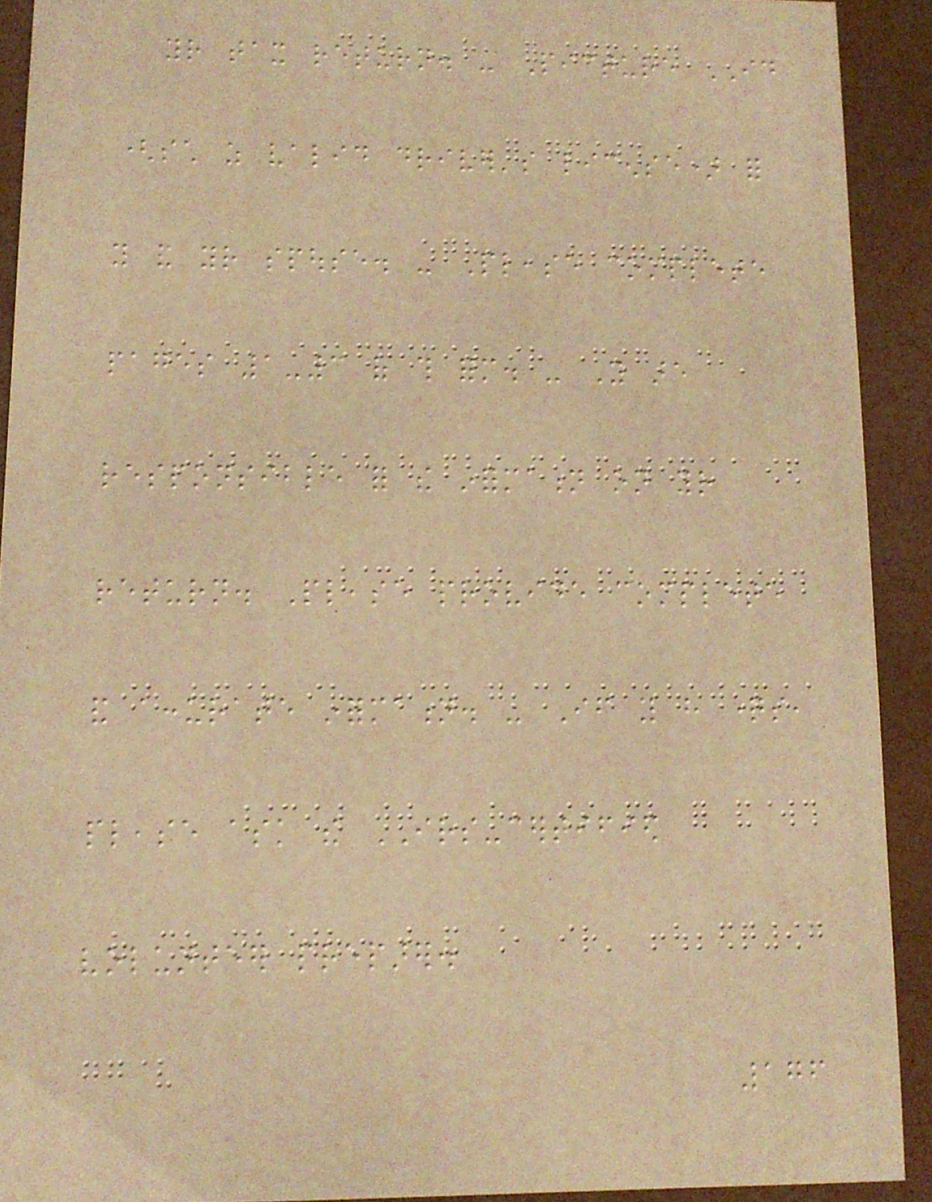your tax return. - Picture ID
(such as valid driver's license) for
you and your spouse. - Please complete
pages 1-3 of this form. - You are
responsible for the information on your
return. Please provide complete
and accurate information. - If you have questions,
please ask the IRS-certified
volunteer preparer.
176
